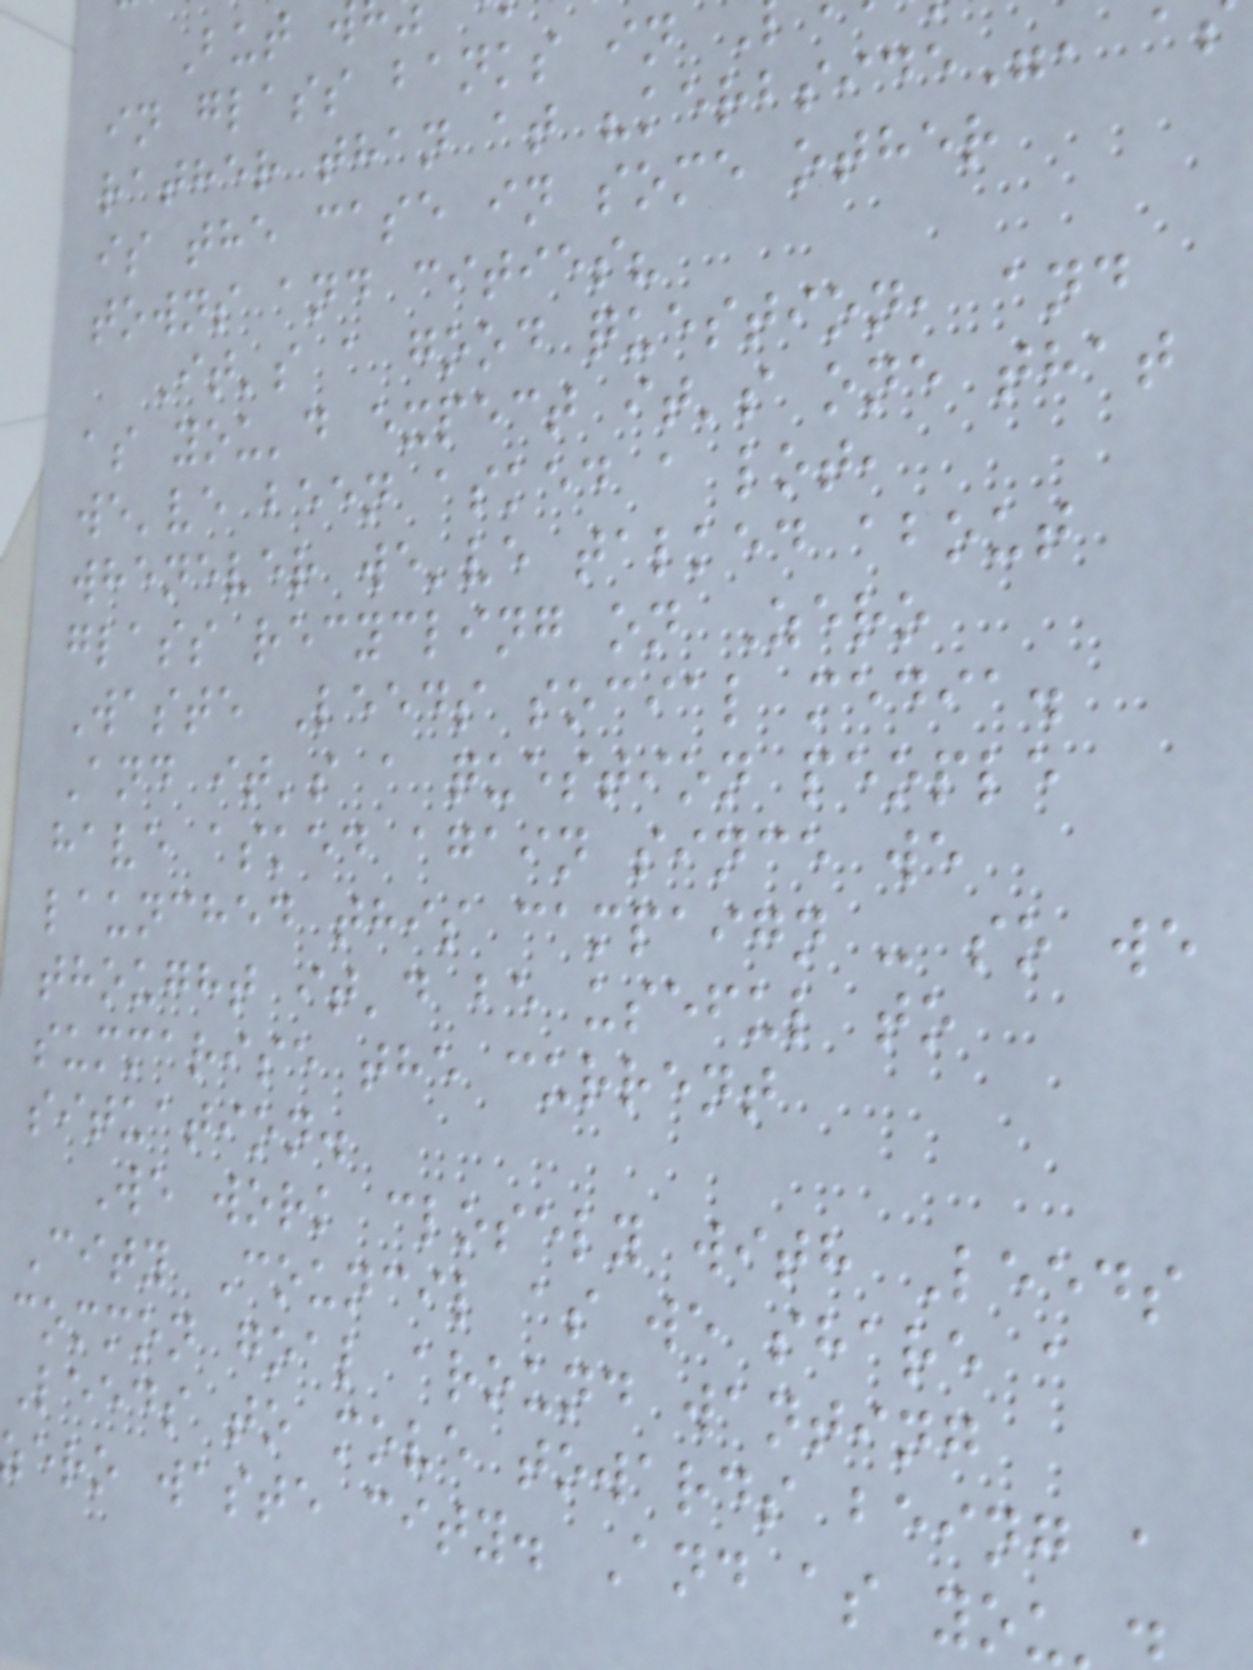in glass banks in
rather than at "kerbside", a
is the case in some other
towns and cities?
It's a good question, and
as you'd expect it's one that
we've been asked a lot,
whenever we've talked about
glass recycling on Zero
Waste Leeds social media.
And it's a question people
have asked again since we
launched this campaign - so we
thought it'd be useful to
summarise the current
situation.
We work closely with Leeds
City Council as we share a
common goal around wanting
Leeds to move towards being a
ero waste city. And as you
